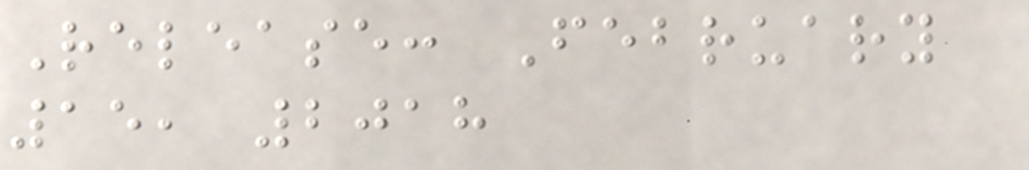Release: February
15, 2018
